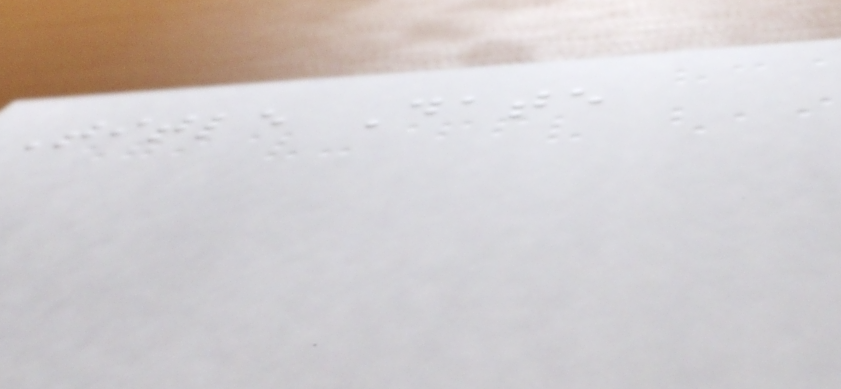Title Date
